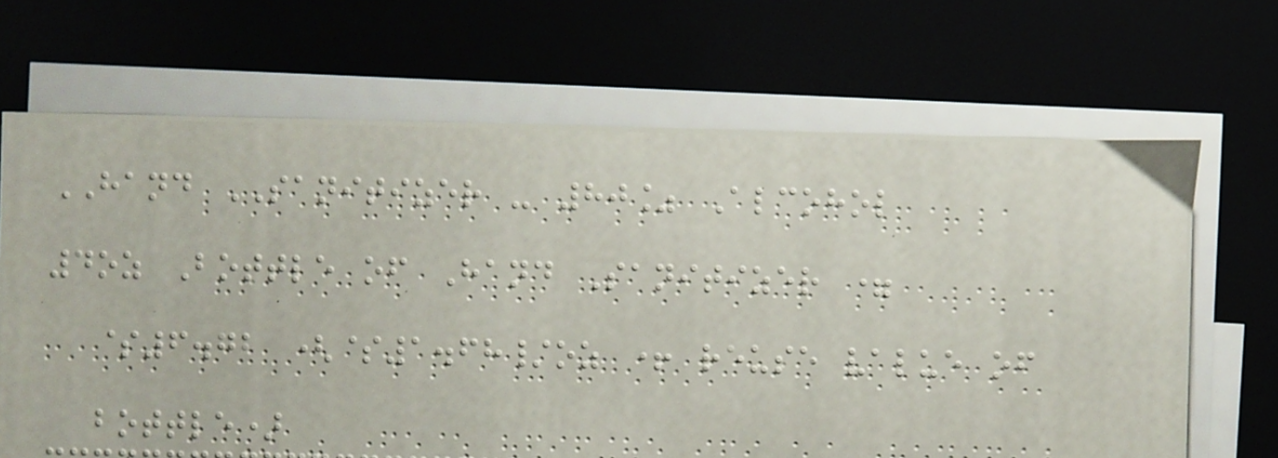HAND SANITIZER - 80% Alcohol
4oz Bottle of Hand Sanitizer =
$6.72 ($1.68/oz + reuse value of
bottle)
